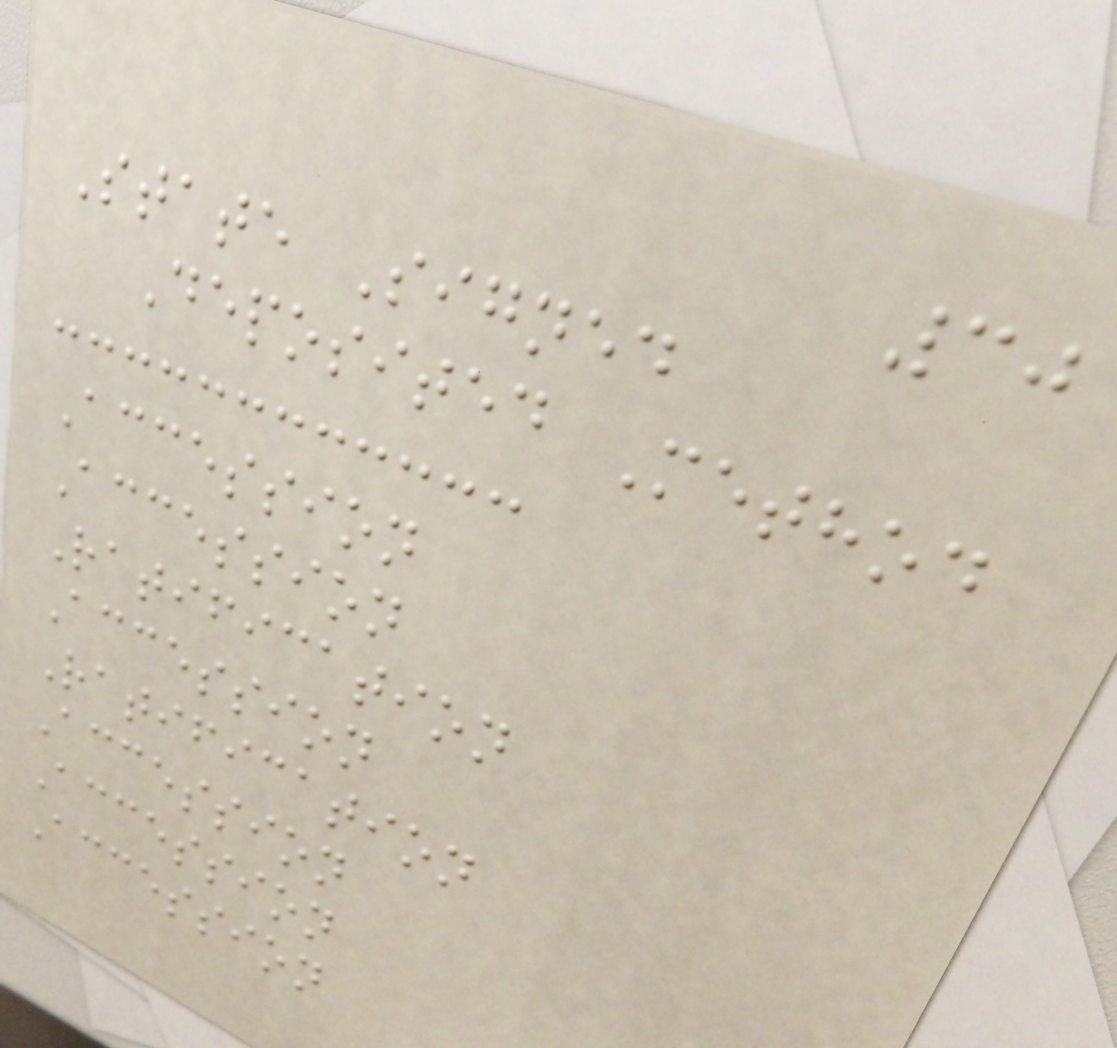30
State Signed
Deposited Method
Accession
Accession
Ratification
Accession
Ratification
Accession
Accession
Accession
